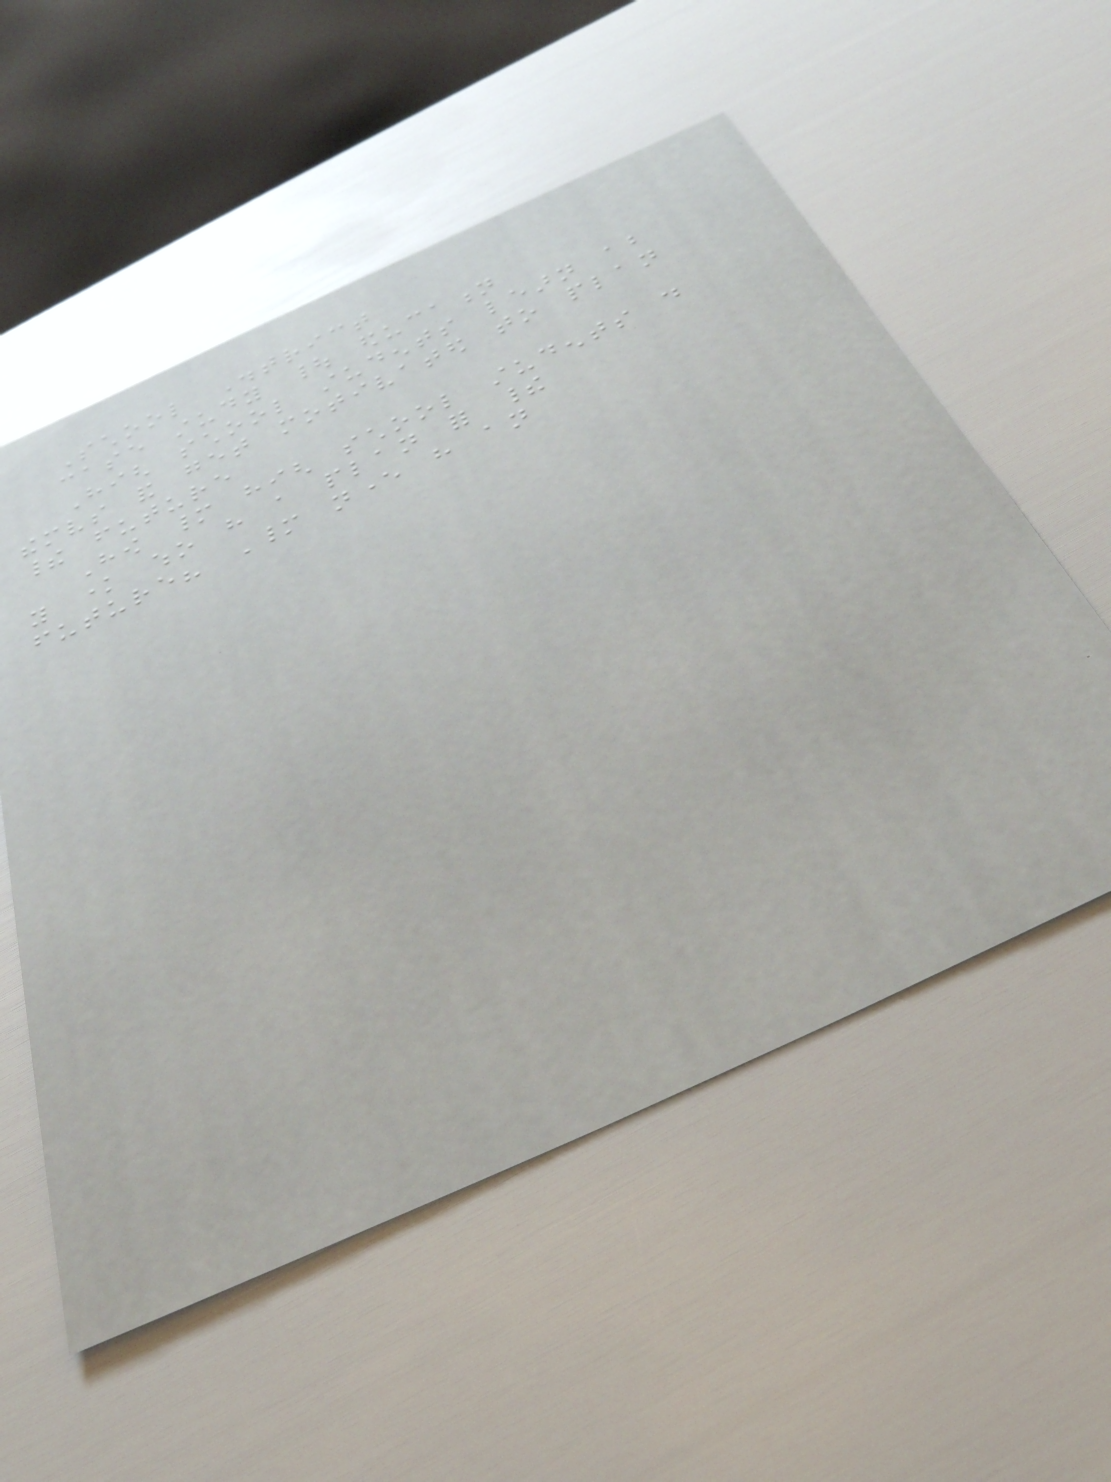School District
case study | education
High school students learn about
themselves and get motivated to plan
their future
How many high school students do
you know who have a plan for their
future? Many never have an
